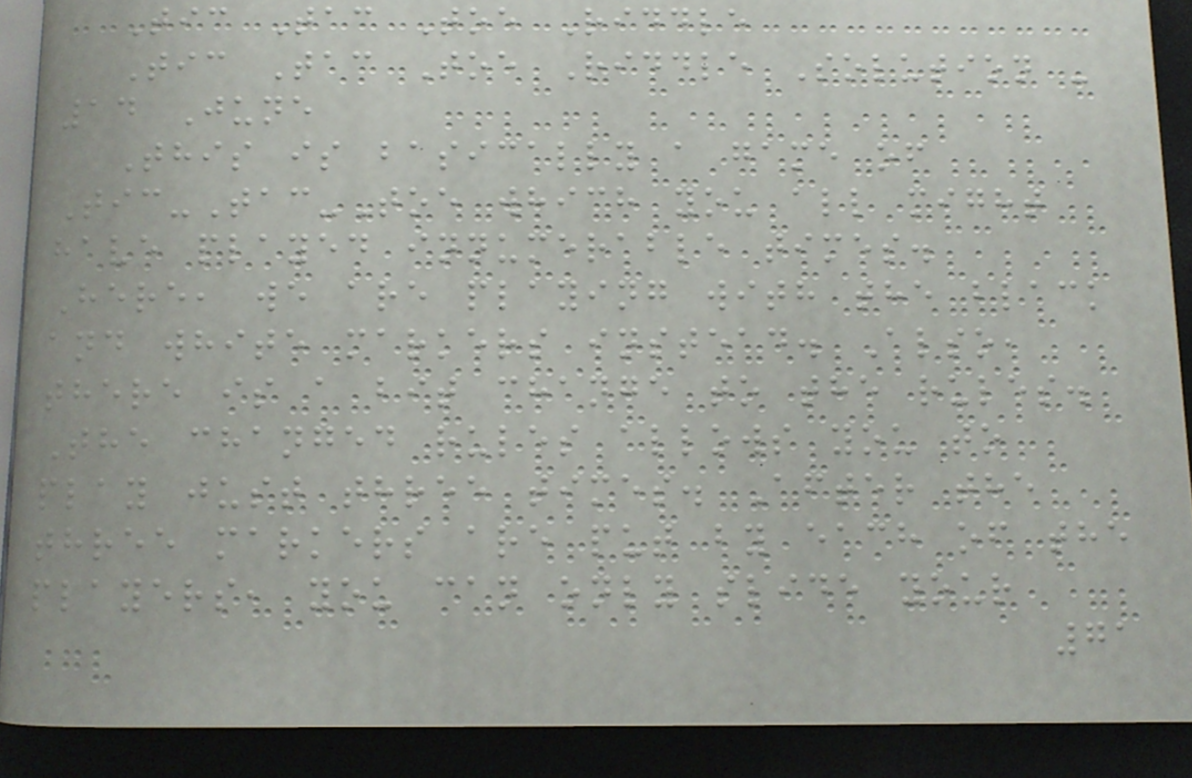Tic Tac Toe Riddle
Tic Tac Toe Riddle Solution -
14 June
This is basically a game of
Tic-Tac-Toe which you all might
have played innumerable times.
Here, we are playing with the black
and white markers instead. Also,
there is a bit change to the rules.
The changed rules allows you to
play just three times. After the
three markers are put by each of the
players, you can only slide your
71
